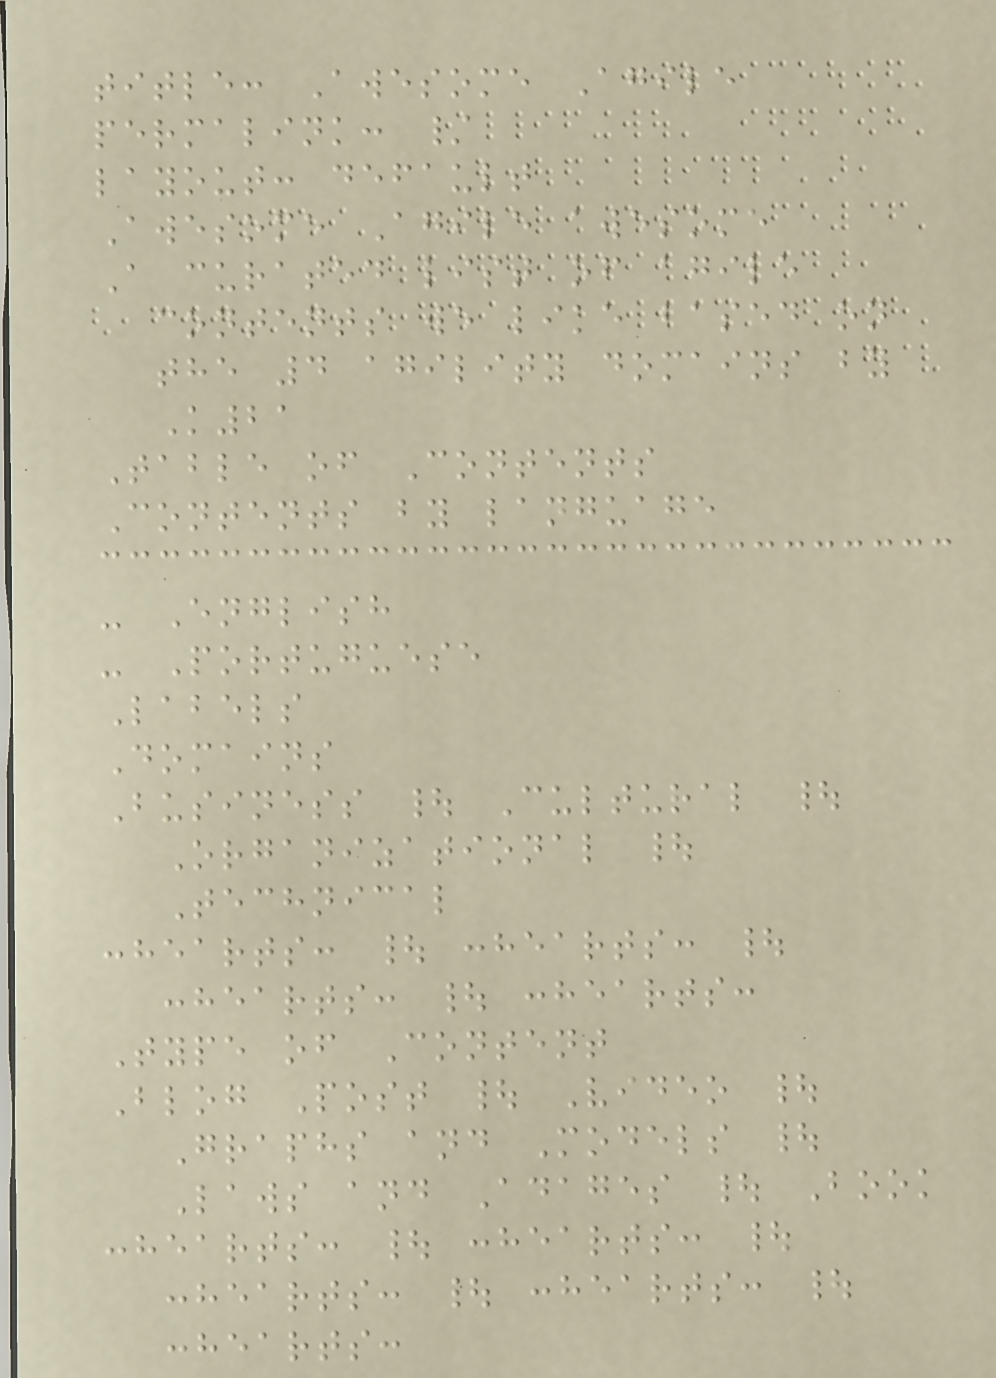title: Awesome Agile
permalink: /
layout: default
Awesome Agile awesome
A curated list of agile
contents we like based on
the 4 agility domains by
K21
Table of Contents
Contents by language
- English
- Portuguese
Labels
Domains
Business | Cultural |
Organizational |
Technical
:hearts: | :hearts: |
:hearts: | :hearts:
Type of Content
Blog Post | Video |
Graphs and Models |
Laws and Adages | Book
:hearts: | :hearts: |
:hearts: | :hearts: |
:hearts:
